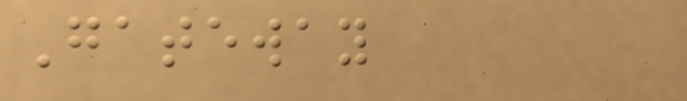Gateway
